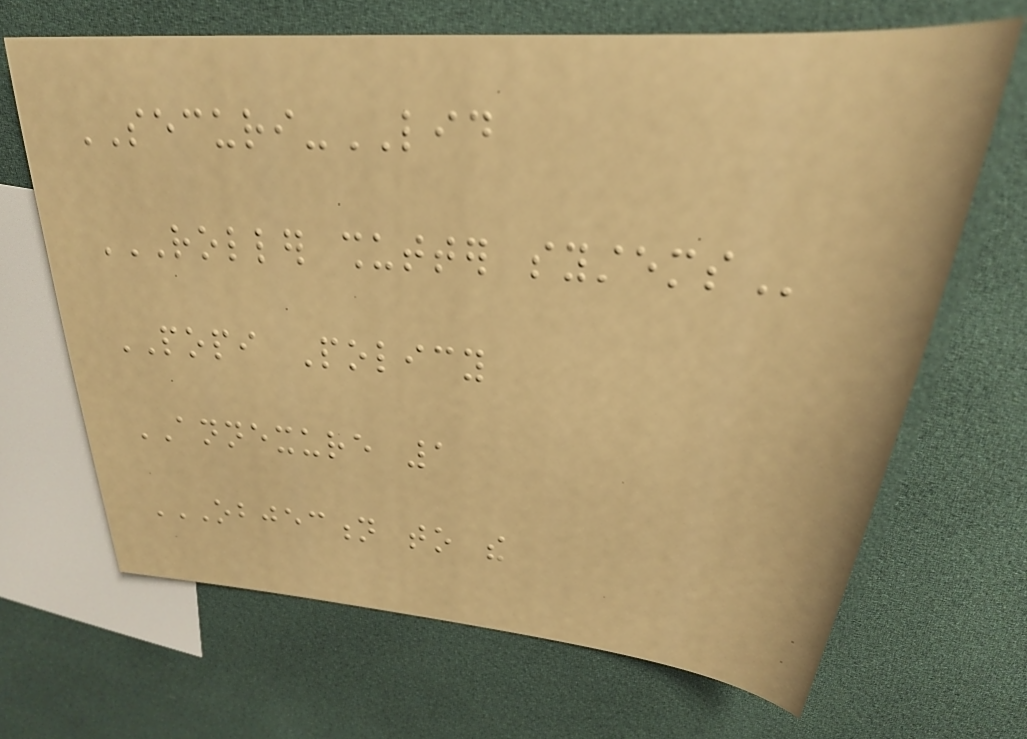SECURI-LID
ROLLER SHUTTER SYSTEMS
POPI Policy
ANNEXURE 1
OBJECTION TO THE
